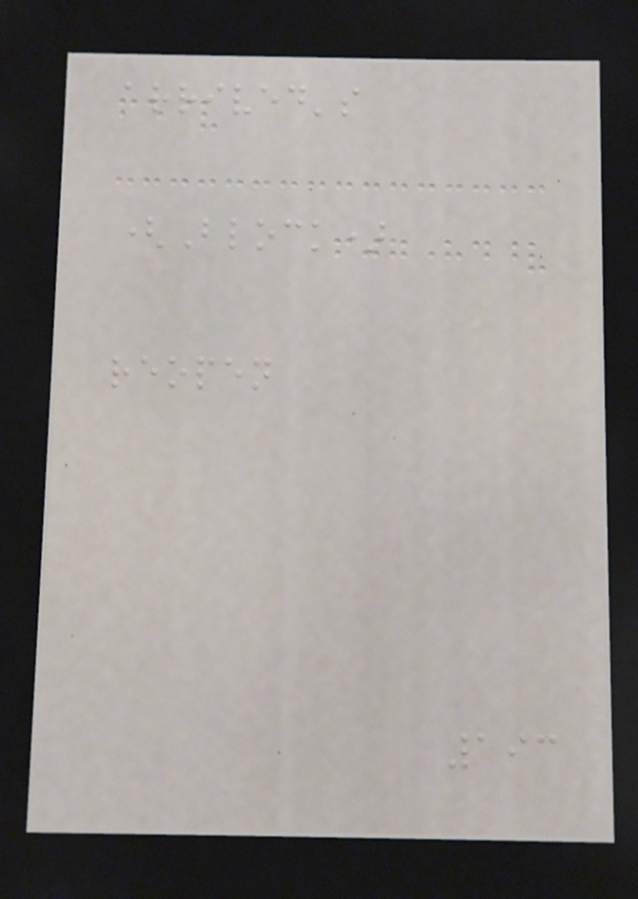arrived's
(Block)
reopen
193
